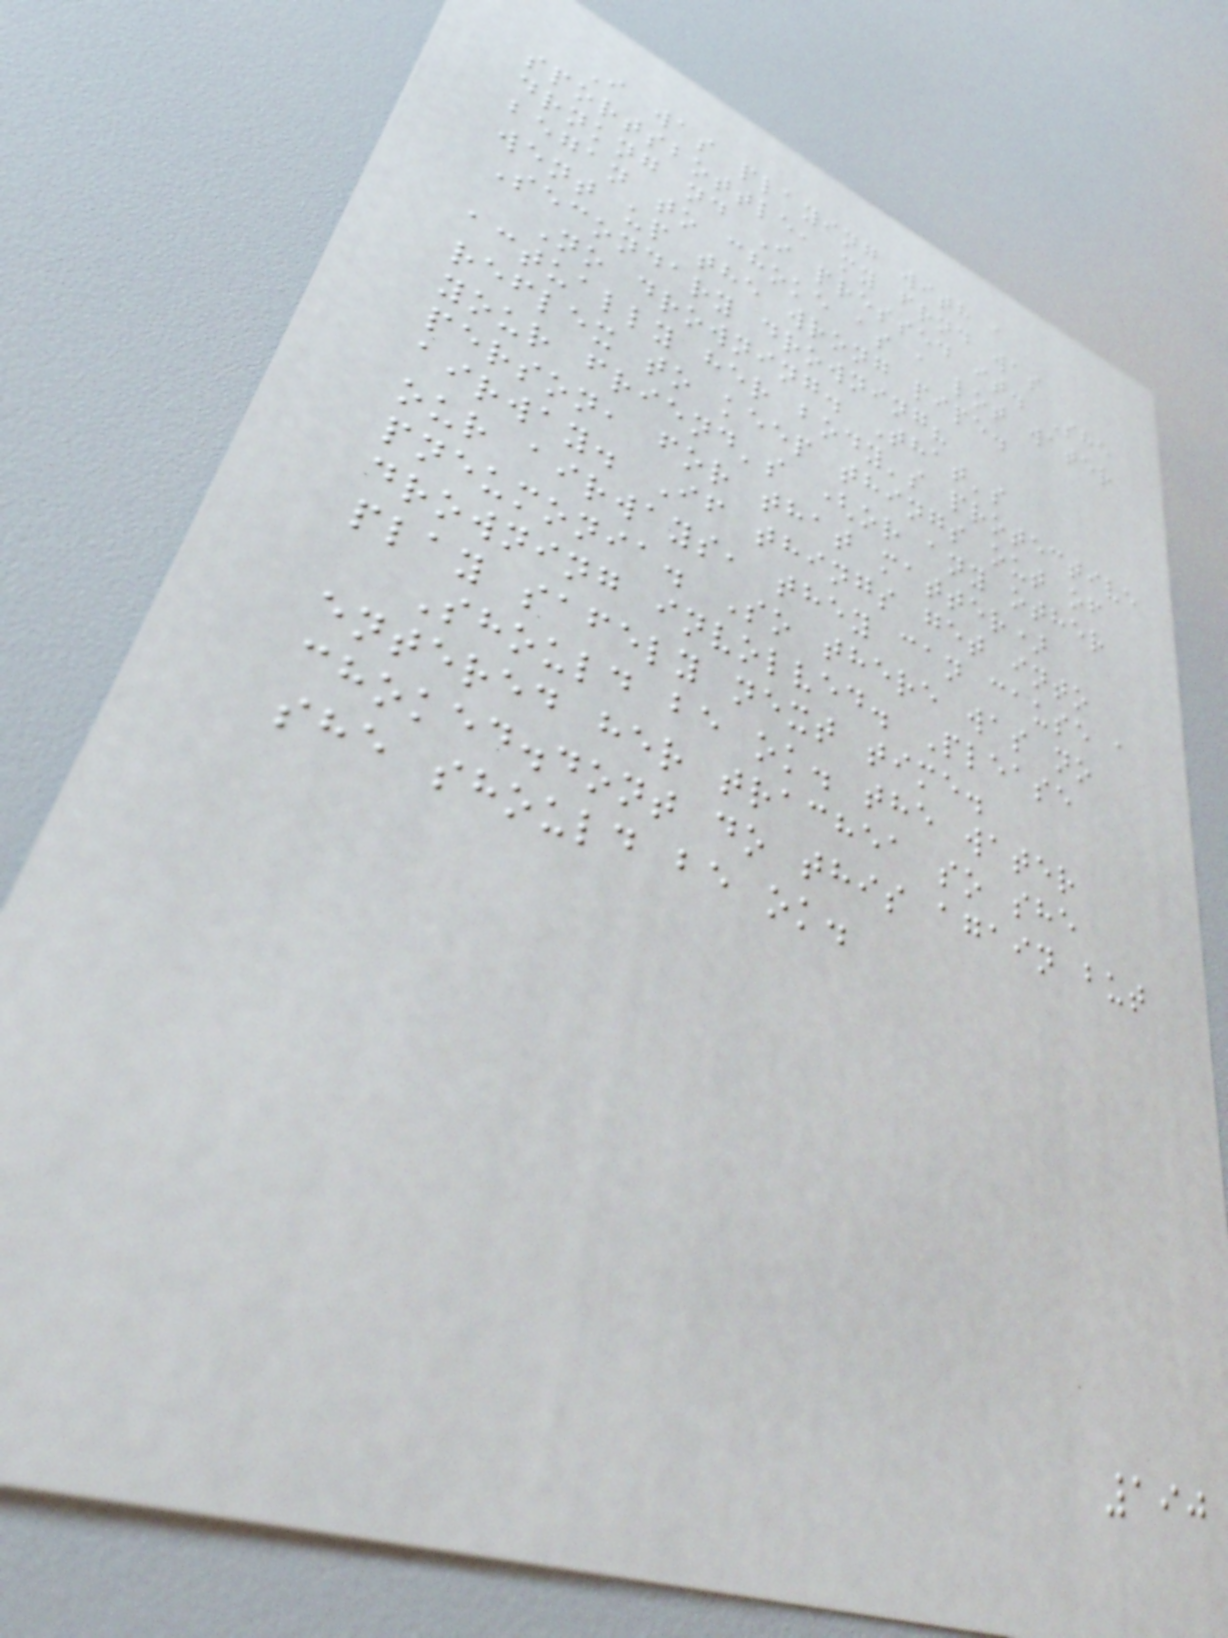I was playing with a
sportsbottle, my frnd was
drnkng nd I pressed it. She
began to choke as a lot water
went up the wrong pipe.
Secondary drowning?
No drowning. That's
actually her body's protective
reflex to keep things out of
your friend's (or any other
person, for that matter)
airway. If things get into
our airways, they can cause a
pneumonia. So there was no
drowning involved. Please
play safely next time.
Should be ok. the water
entered her trachea so she
choked.dont do this again but
she should be ok.
190
